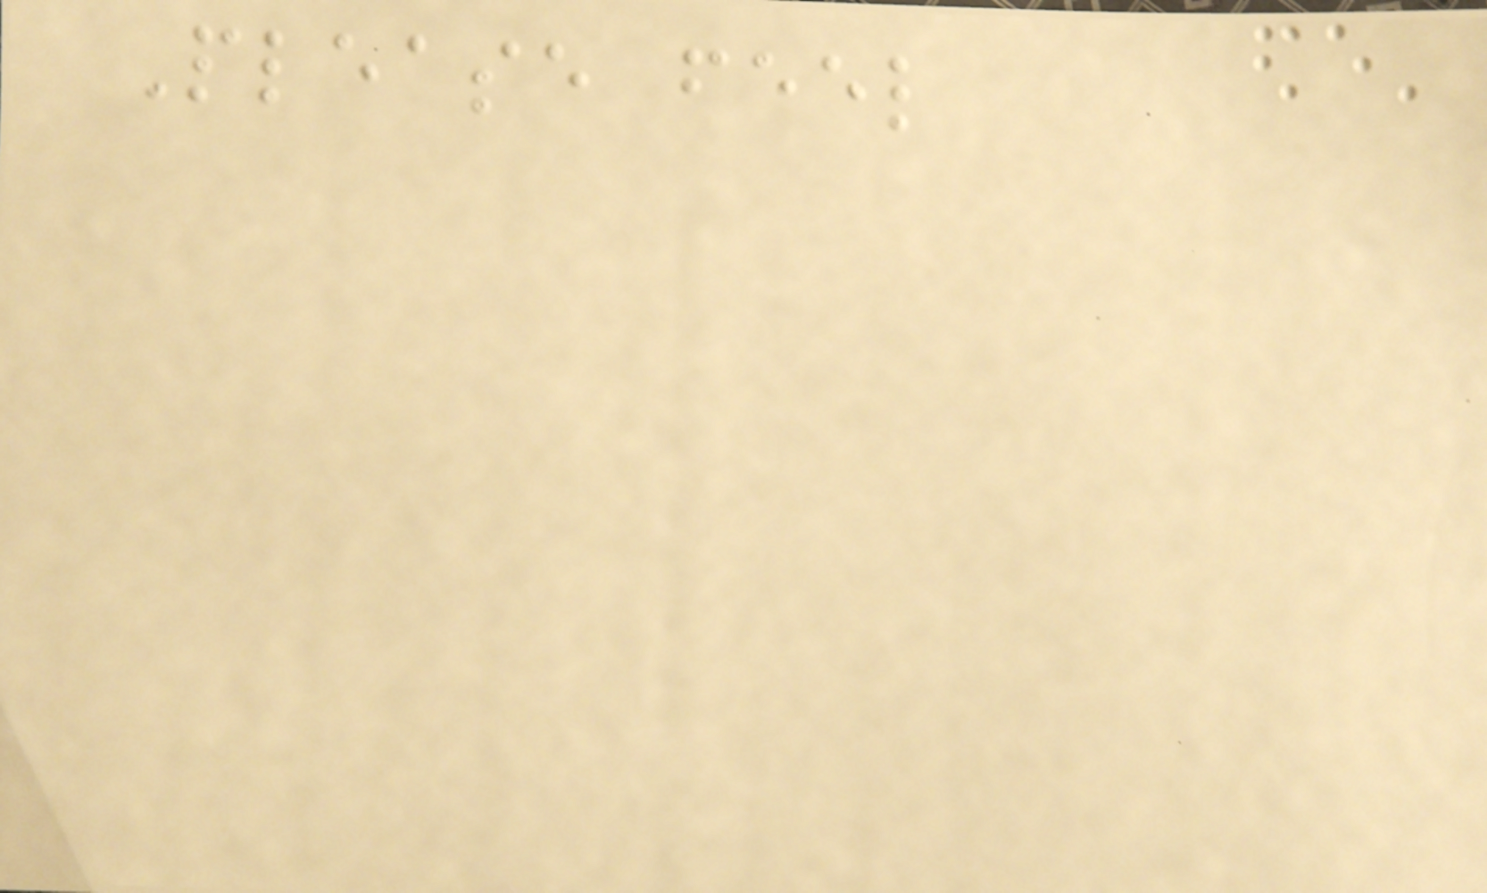Please feel
